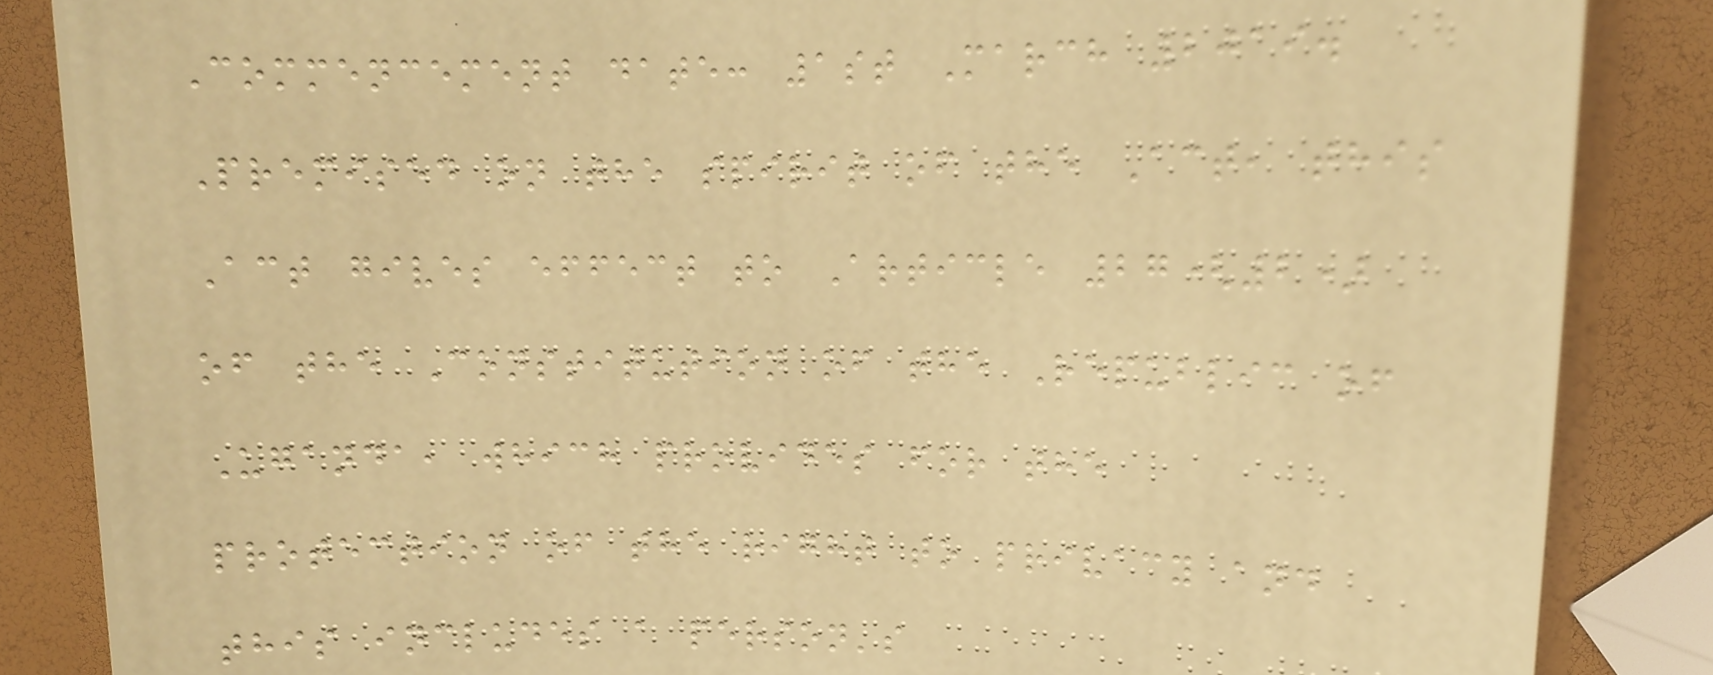Commencement date: 1st March 2019.
Premised on the spirit of the Act, this
Act gives effect to Article 27(2)
of the Constitution of the Republic of
Uganda, which provides for the
protection of the right to privacy and
this includes a person's
